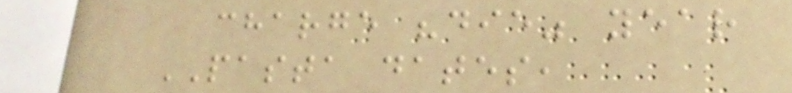charge "die" year
PASTA dates,
